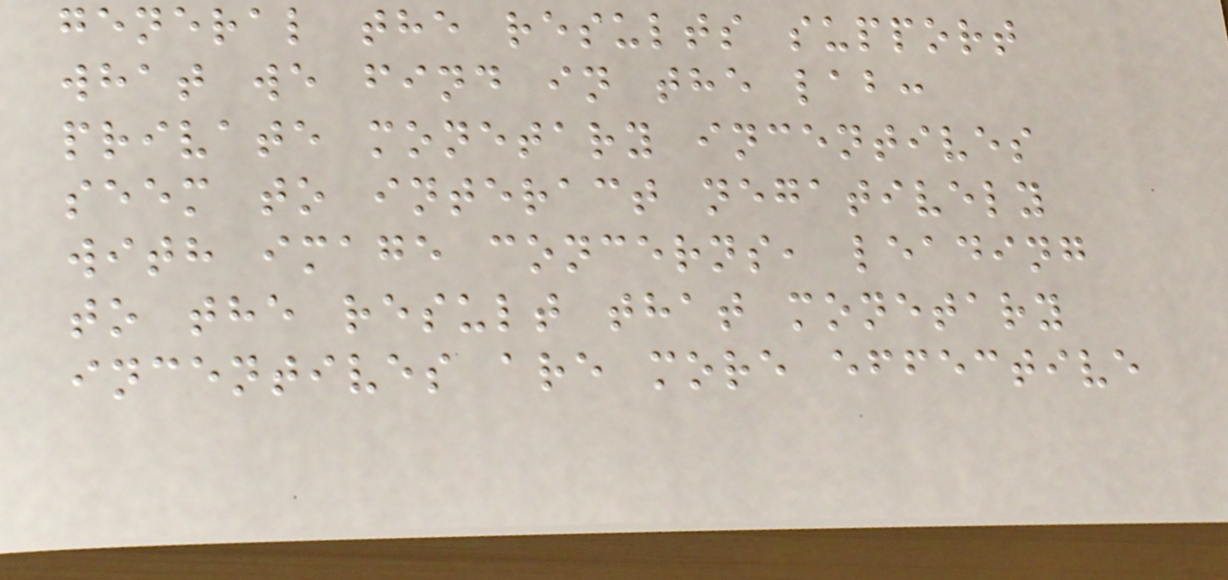general the results support
what we find in the lab:
private monetary incentives
seem to interact negatively
with image concerns, leading
to the result that monetary
incentives are more effective
